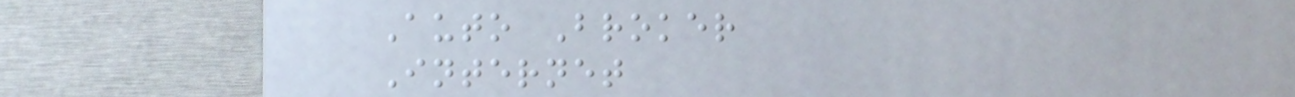Auto Broker
Internet
